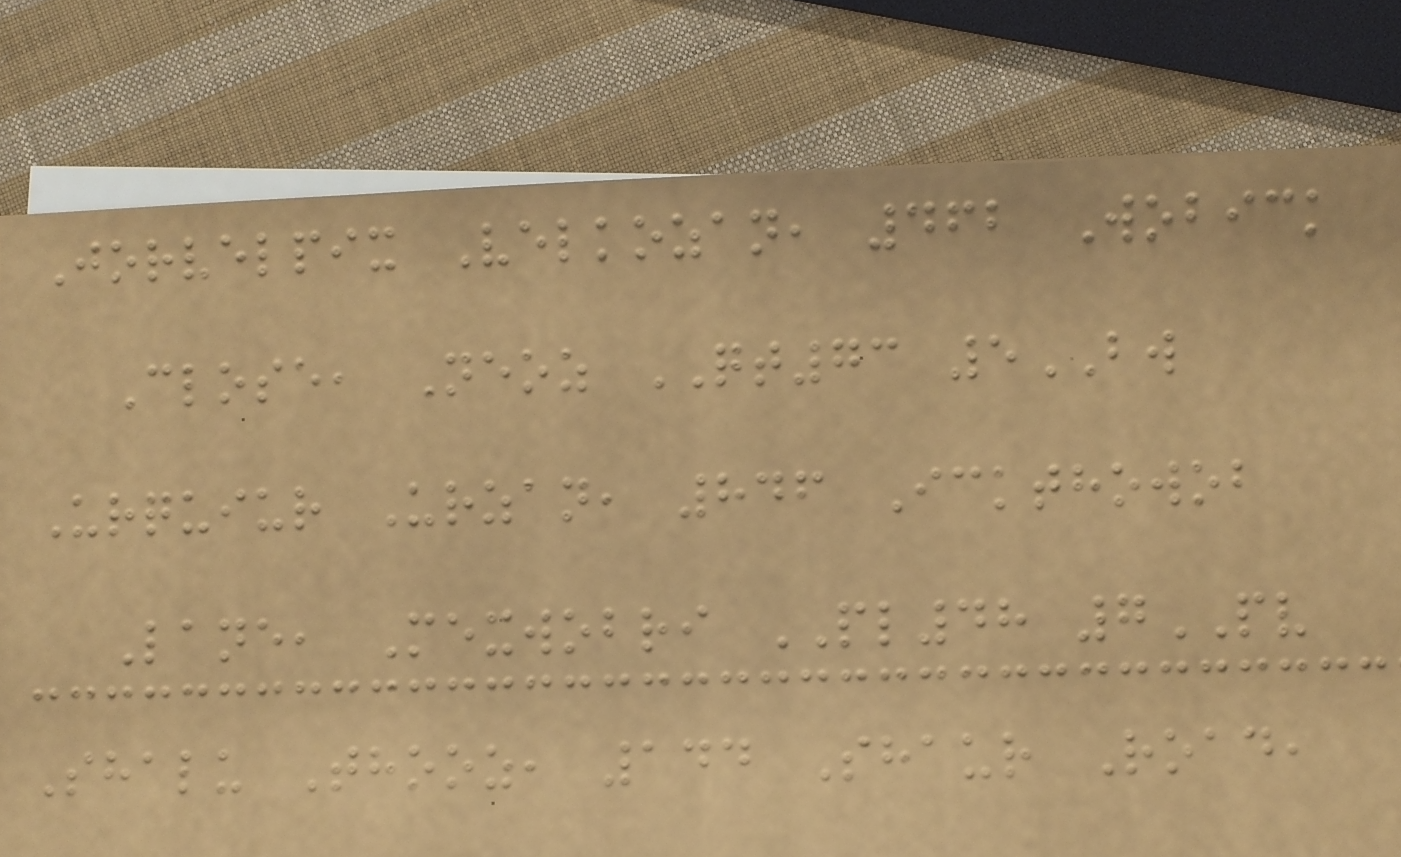Jorvelpix Velkozan, 462 Wobick
Close, Neoz QT73 5BW
Urquiur Urzan, 846 Ickthowob
Lane, Mexwobri PL48 7PV
Shalu Thooz, 144 Shaur Road,
